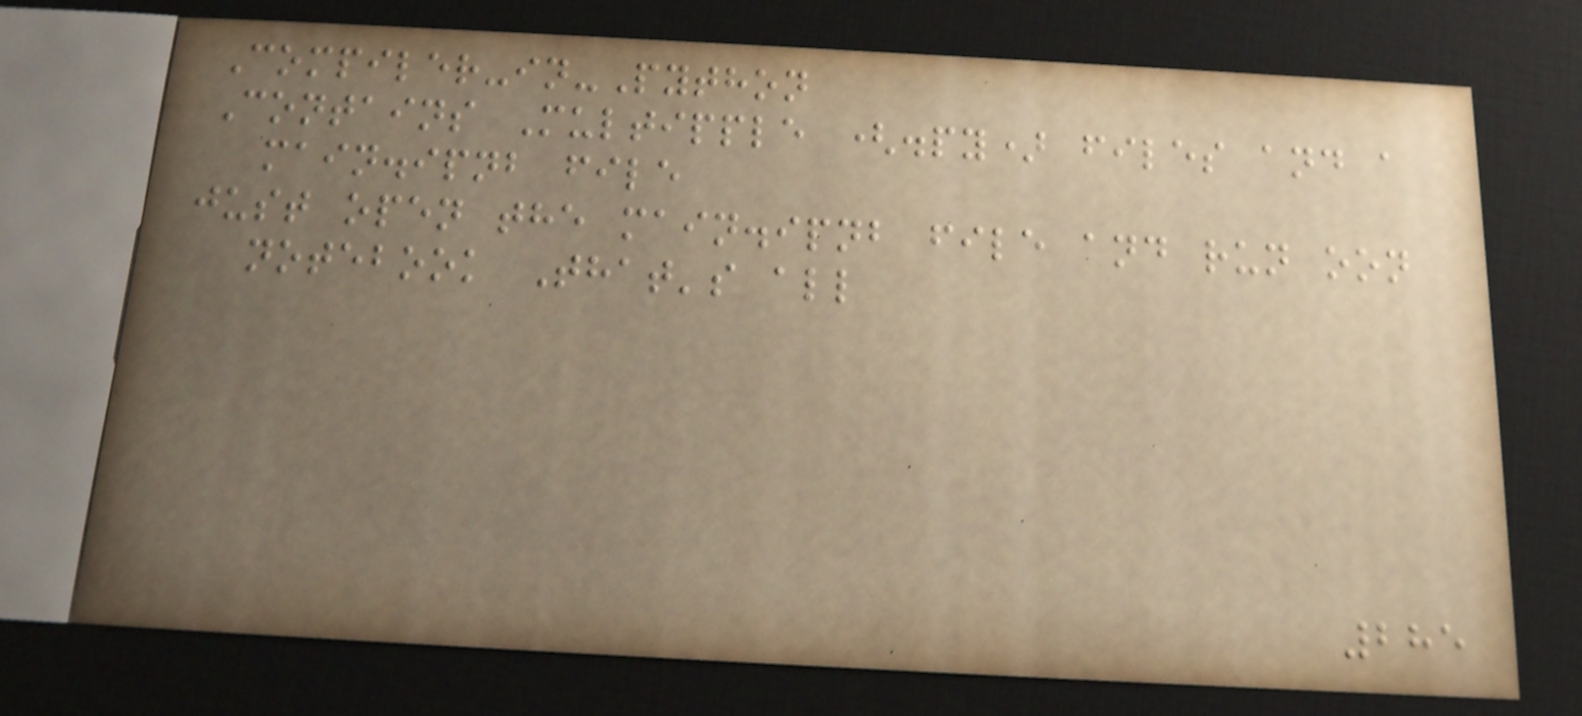Compiler-in-Python
Contains Multipple (.py) files and a
main.ipnb file
just open the main.ipnb file and run oon
notebook That's all
285
